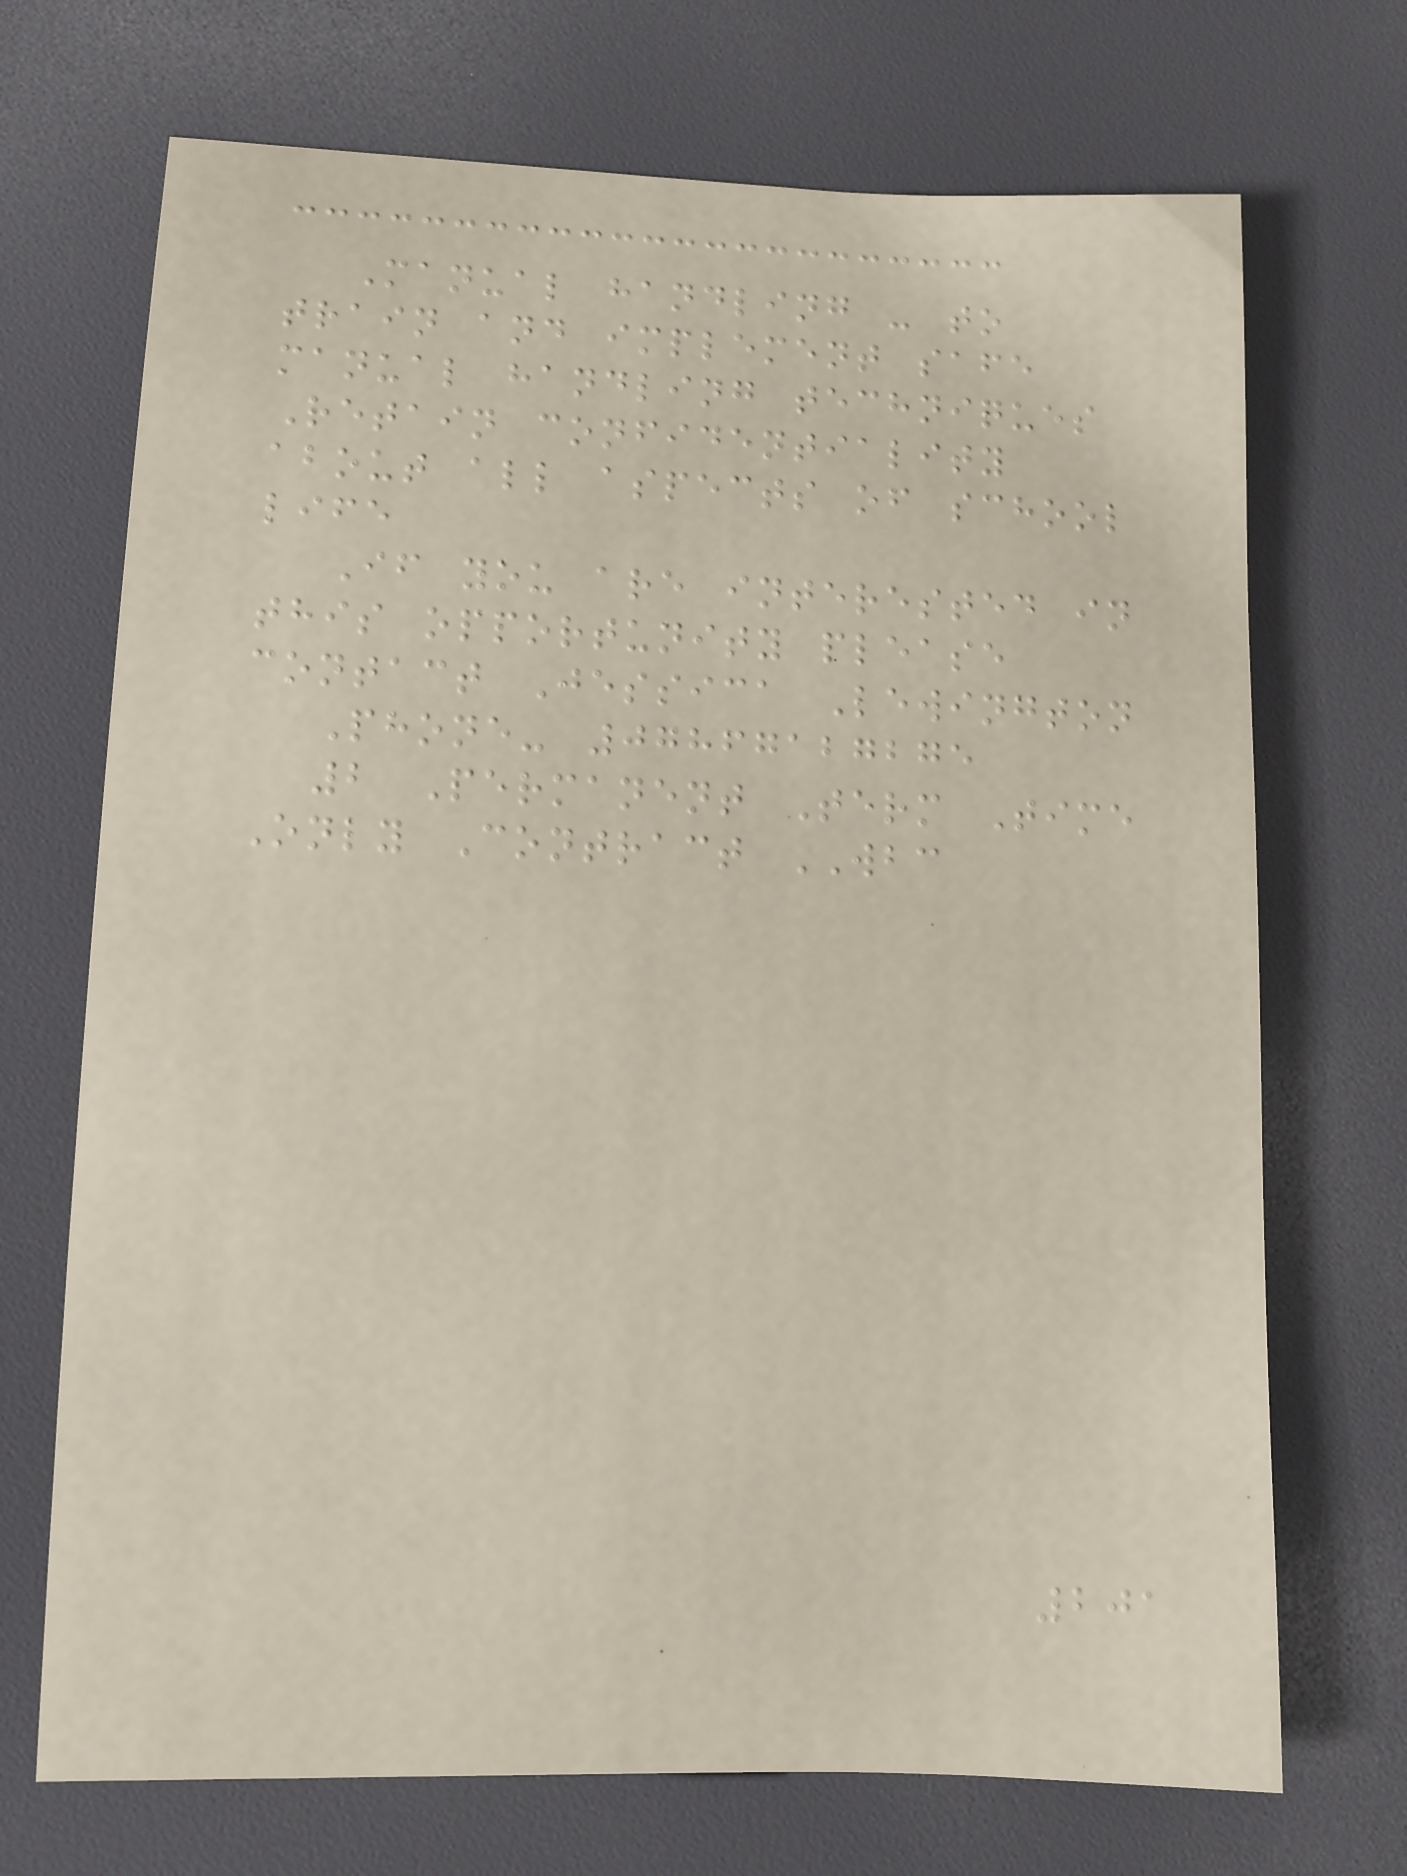Manual handling - to
train and implement safe
manual handling techniques
Retain confidentiality
about all aspects of school
life
If you are interested in
this opportunity please
contact Jessica Lewington
Phone- 07867127275
2 Permanent Term Time
Only Contract WBC
201
